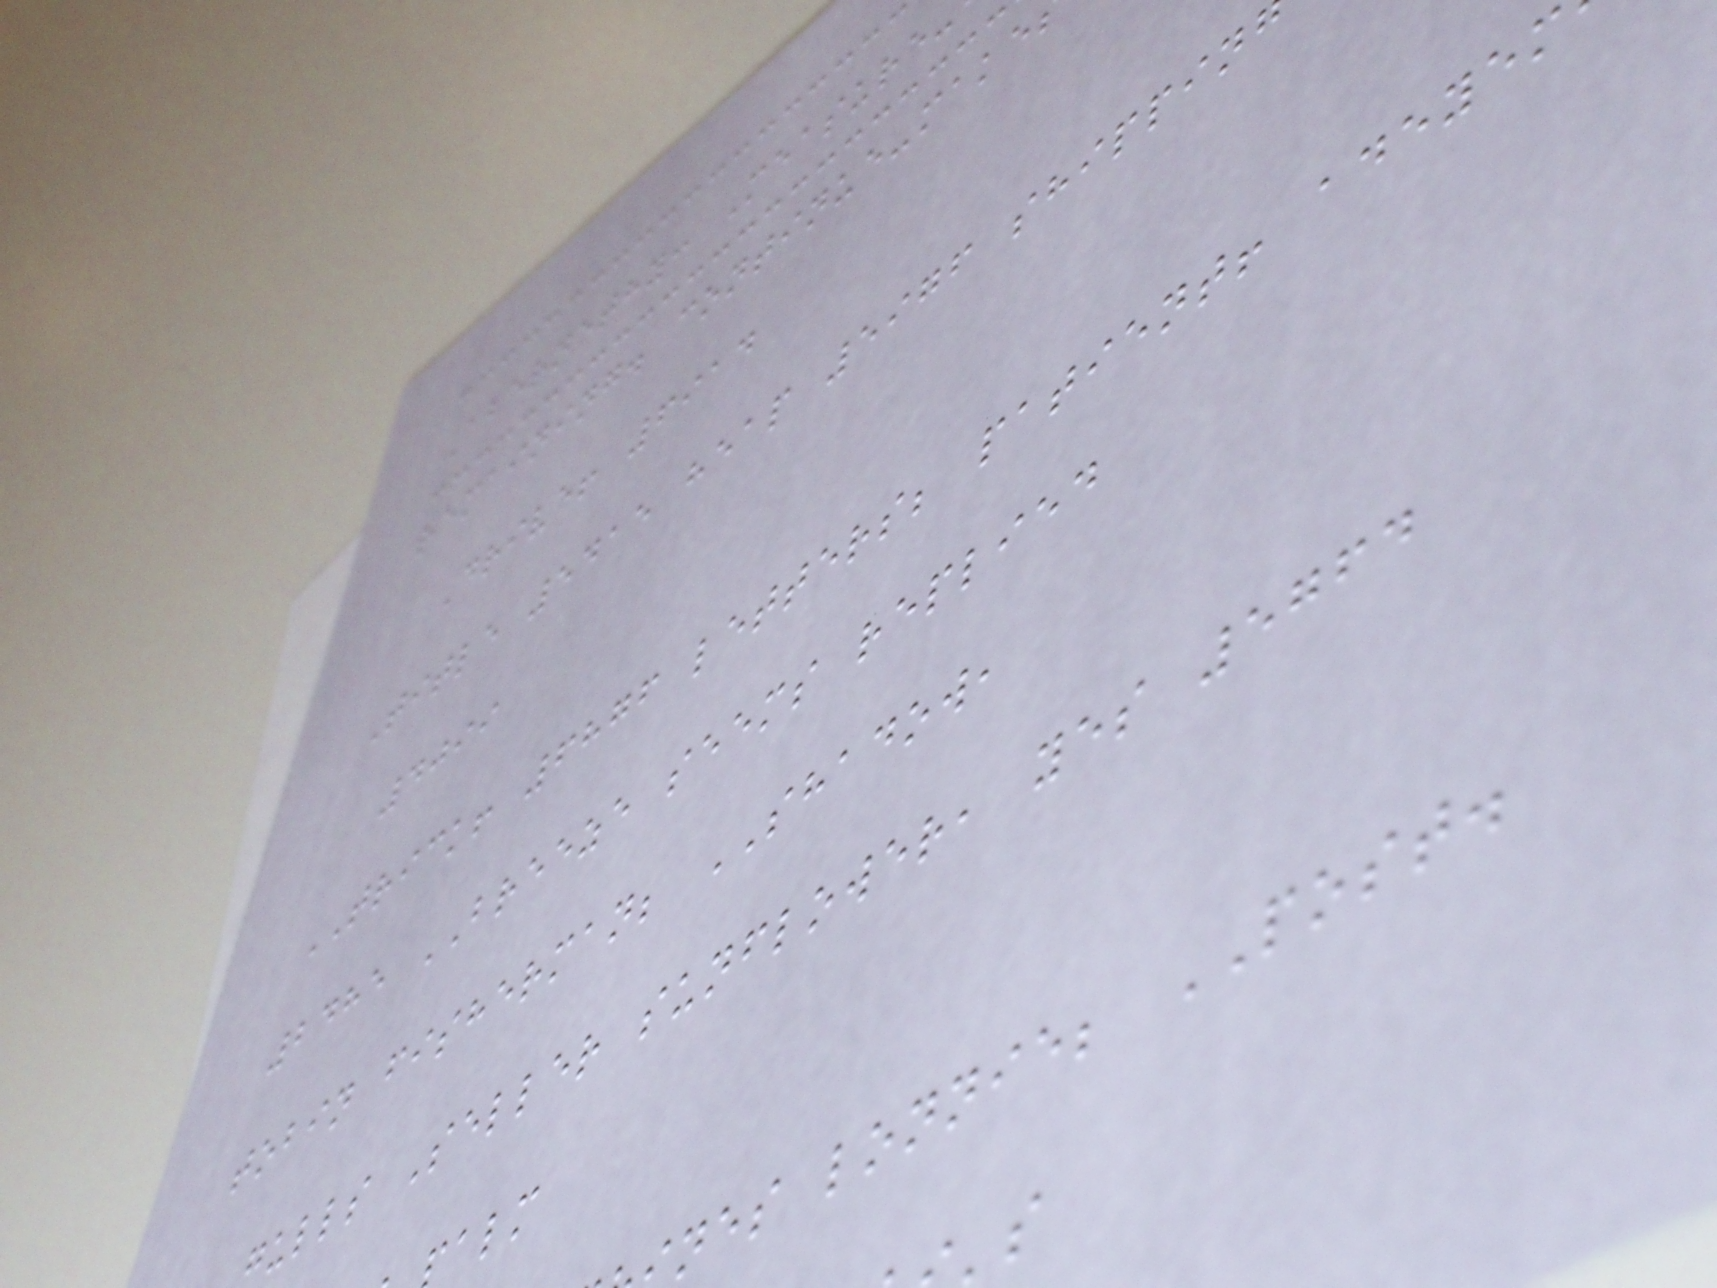Abernethy: Measure
remaining. continue-make
Drive! 6914
Title 5415 heap 5976 shippin
4099
TRICK! 6876 letters; patient! adeyem
2485 BREEZE seems replied
tobin fisherman; SHADOW,
ulls Seller sunflower, yes 5764
nes lonnie; POST.
